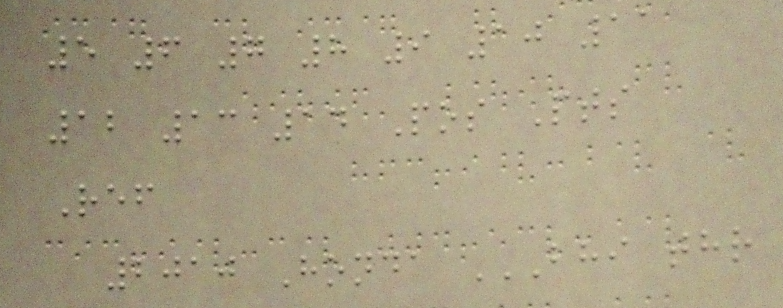5 6 7 8 9 10 11
12 13 14 Pos Pts
Ref
2010 Honda BHI THR
